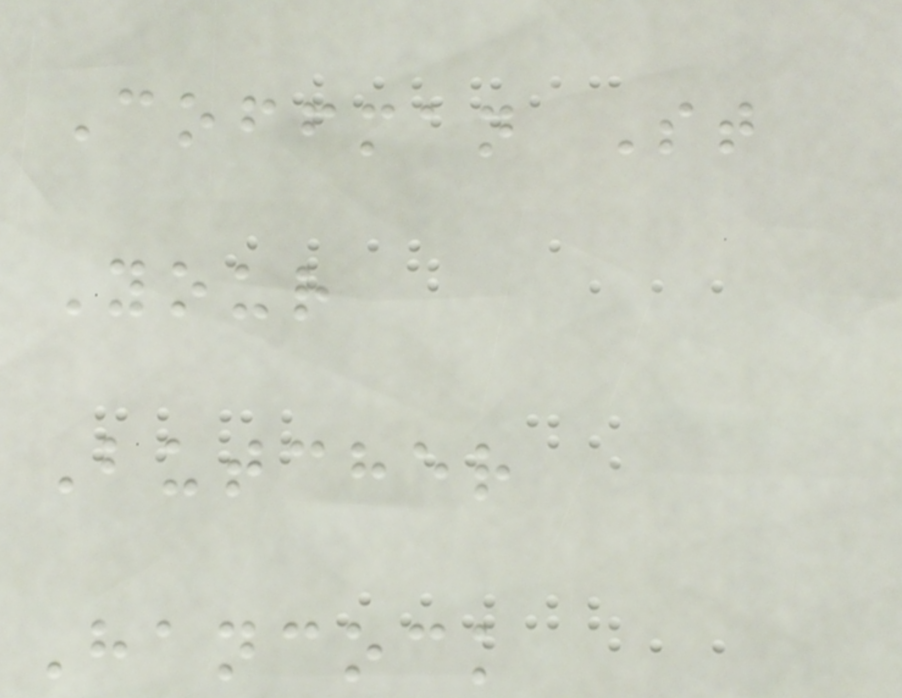Coffman St
Your
Butcher
Hancock
